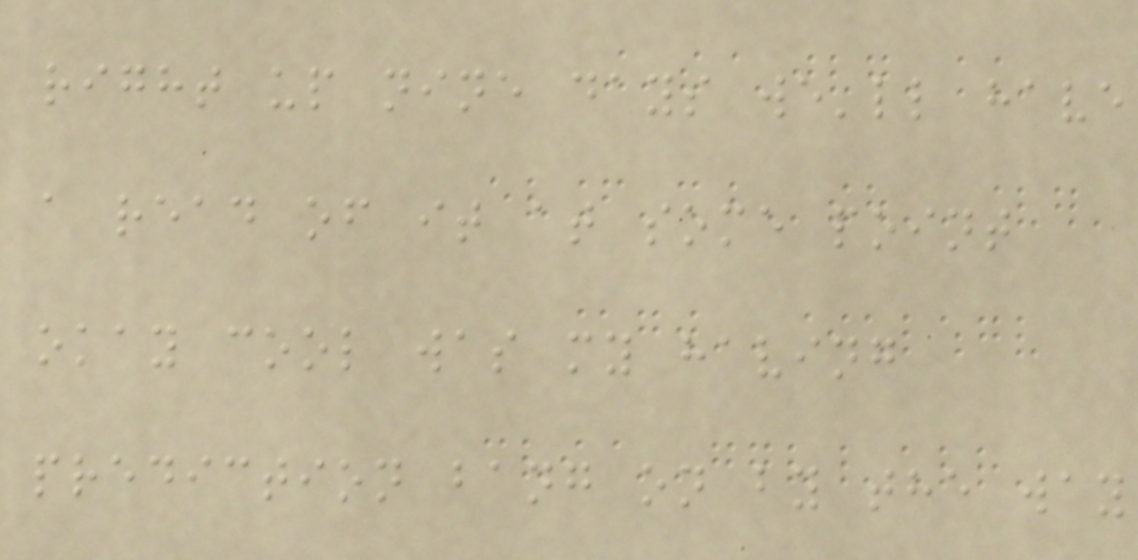right up nine days we'll have
a read of it at some point
okay cool was my having
prediction bang on by the way
